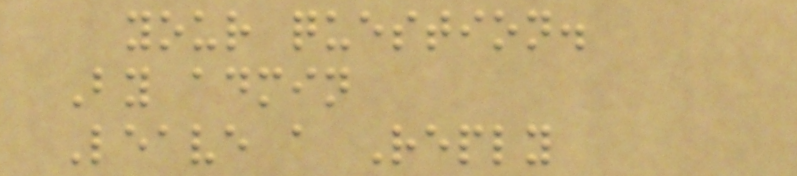your question.
By admin
Leave a Reply
